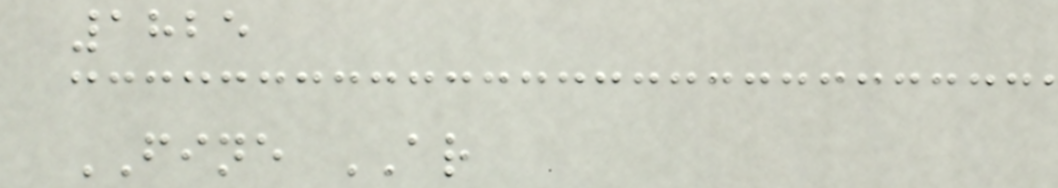1825
FINE AR
